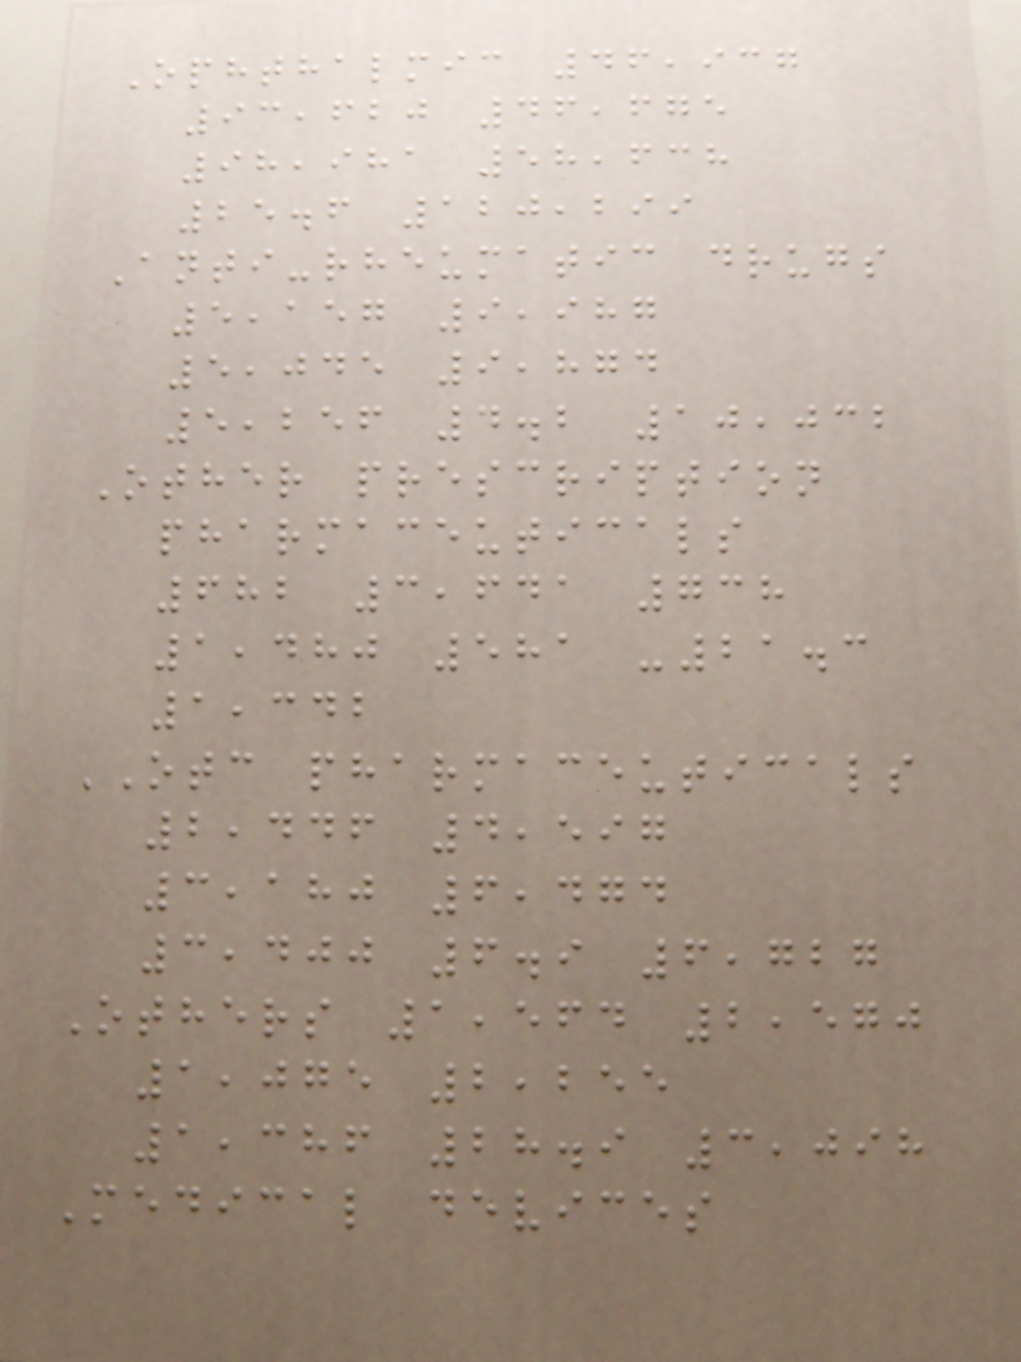Ophthalmic 46,937
93,620 46,675
98,981 58,638
25.6 120,299
Anti-rheumatic drugs
5,157 9,987
5,045 9,874
5,256 4.2 10,032
Other prescription
pharmaceuticals
682 3,641 738
1,480 581 -21.3
1,342
OTC pharmaceuticals
2,446 4,597
3,180 6,474
3,400 6.9 6,727
Others 1,564 2,570
1,075 2,255
1,386 28.9 3,098
Medical devices
